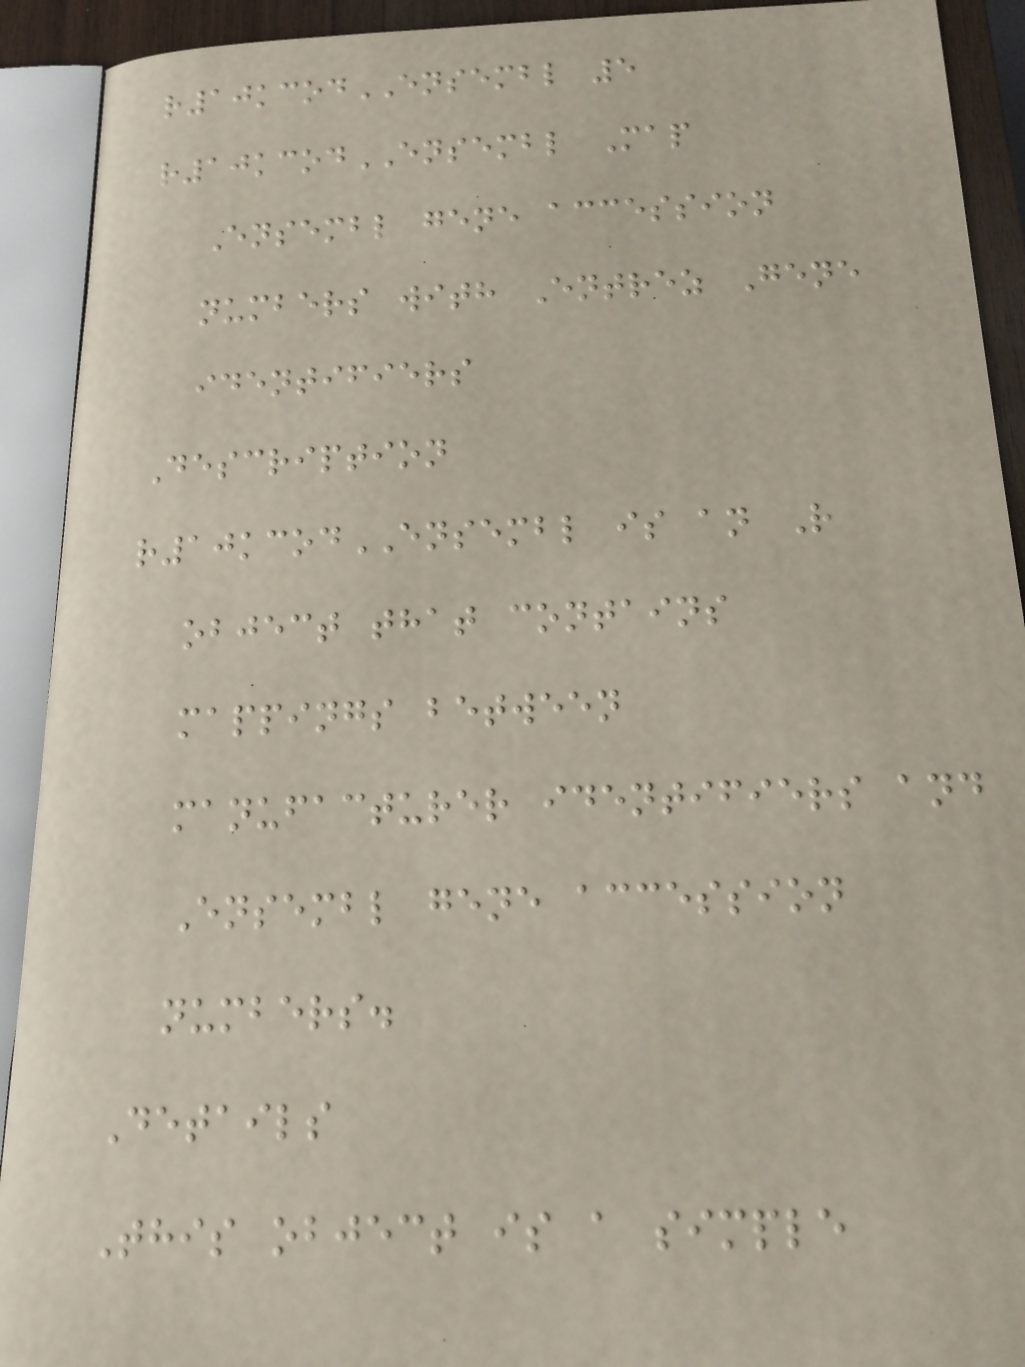r10kcodENSEMBL 5
r10kcodENSEMBL Map
Ensembl gene accession
numbers with Entrez Gene
identifiers
Description
r10kcodENSEMBL is an R
object that contains
mappings between
manufacturer identifiers and
Ensembl gene accession
numbers.
Details
This object is a simple
